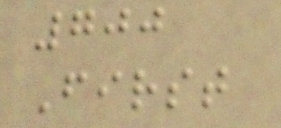700
First
